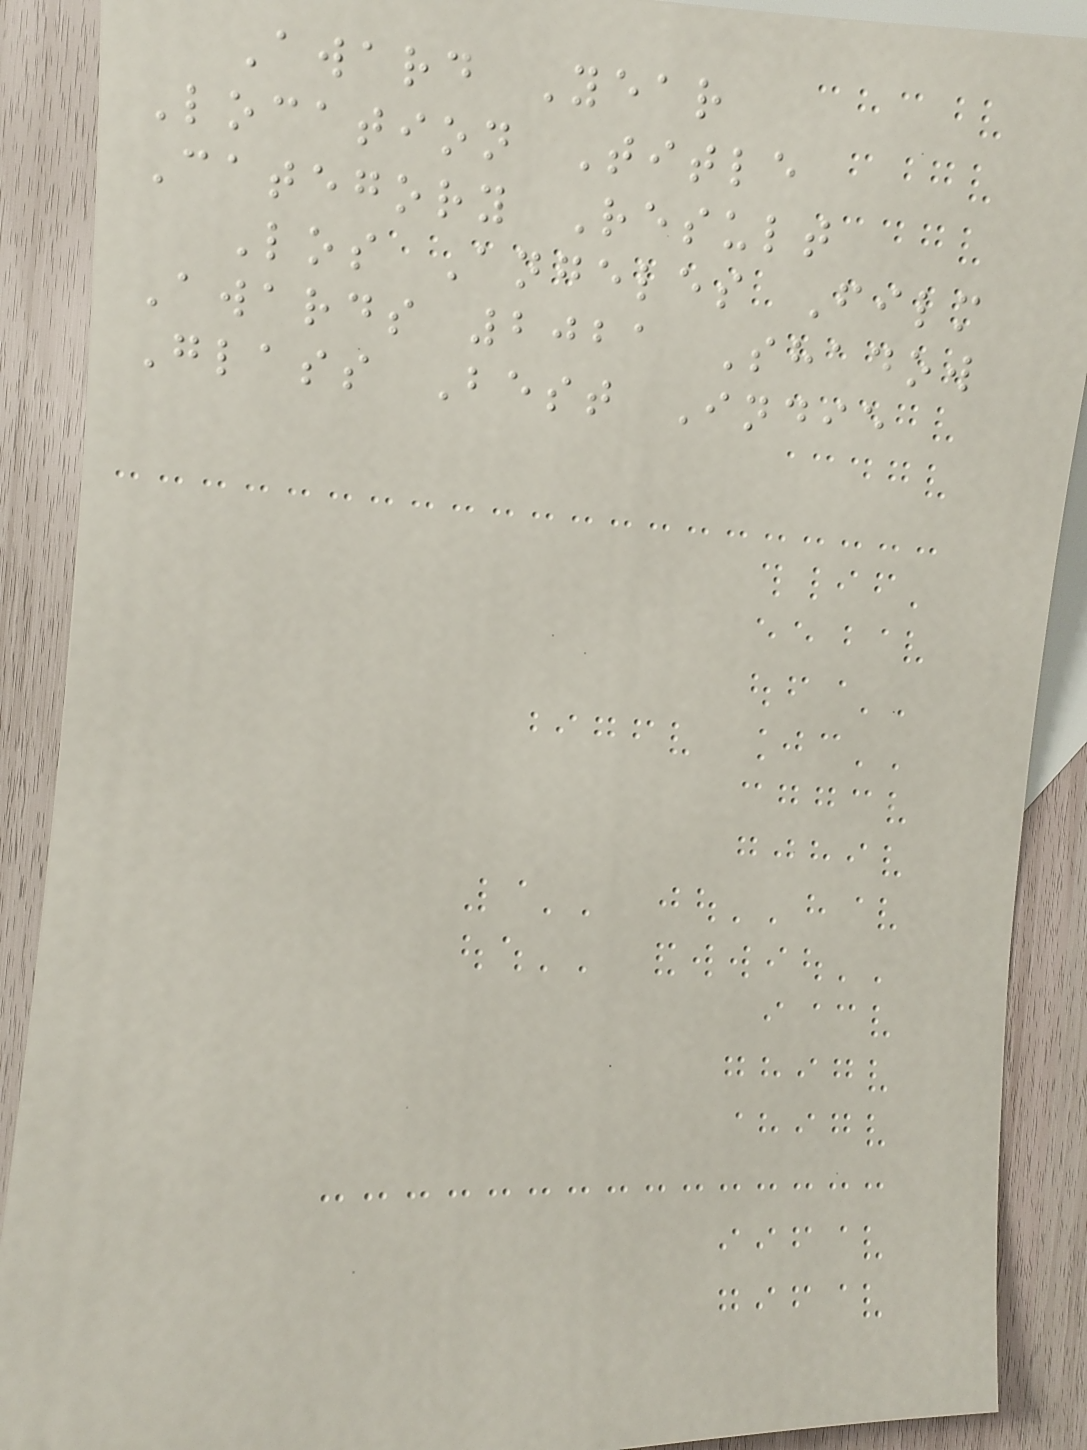Award Year
Location Title
Category Result
Los Angeles Film
Awards 2021 Shadow
Glass Best Indie
